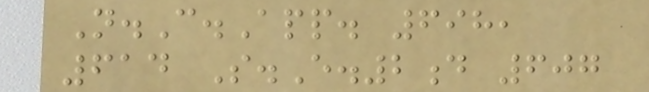N.C.App. 698,
614 S.E.2d 607
